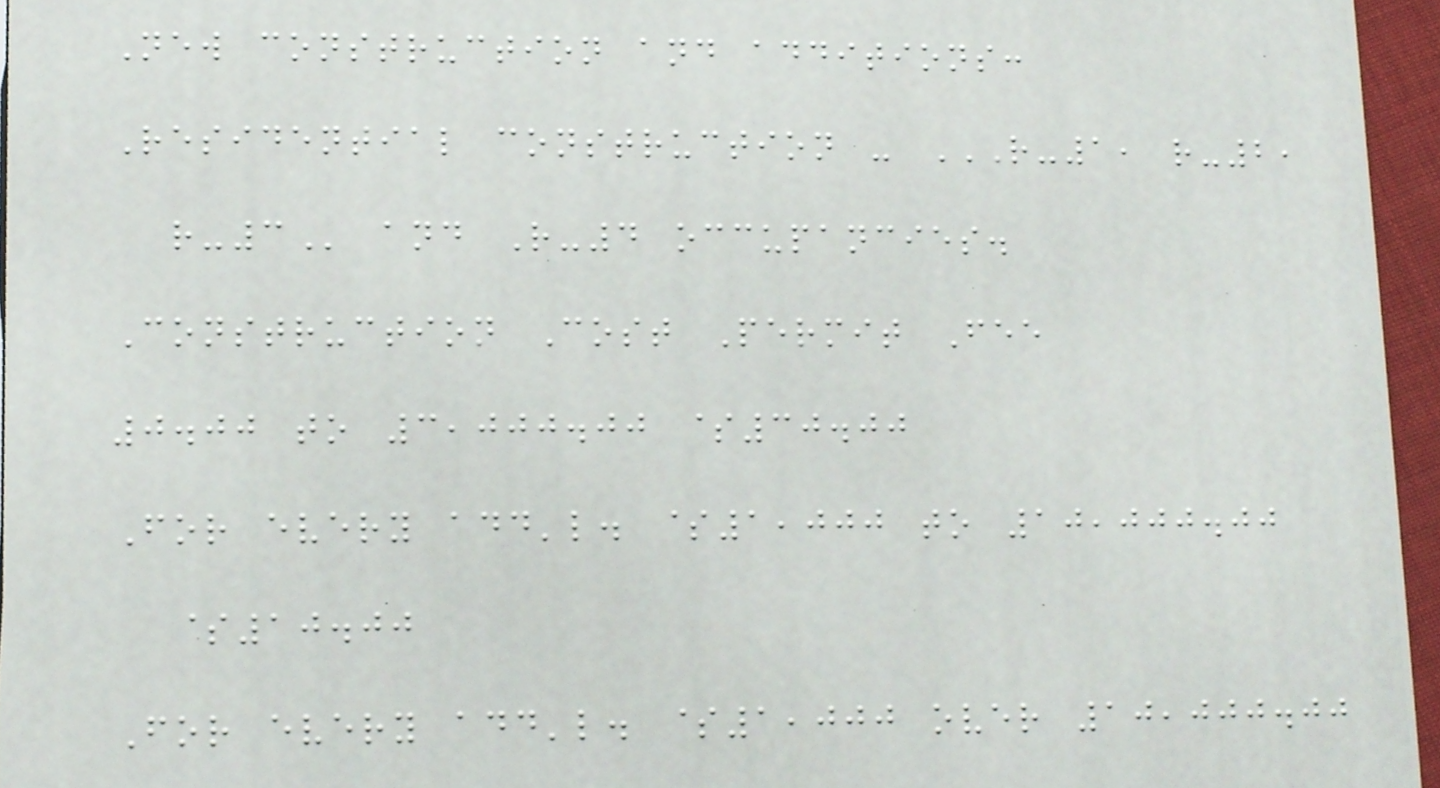New construction and additions:
Residential construction - R-1, R-2,
R-3 and R-4 occupancies.
Construction Cost Permit Fee
0.00 to 3,000.00 $30.00
For every add'l. $1,000 to 10,000.00
$10.00
For every add'l. $1,000 over 10,000.00
